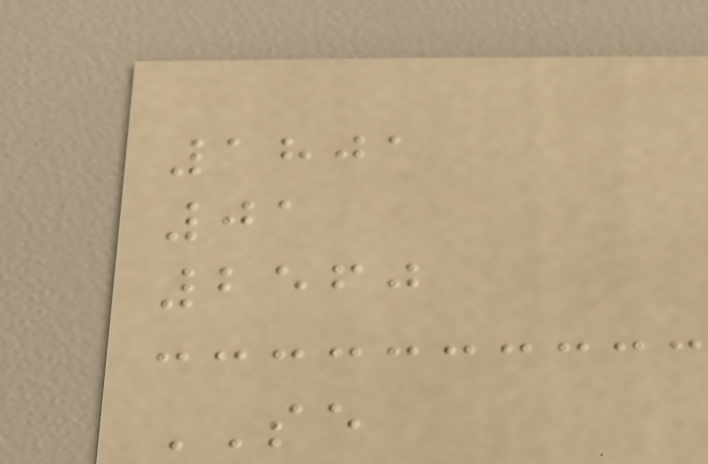1801
01
2560
SE
